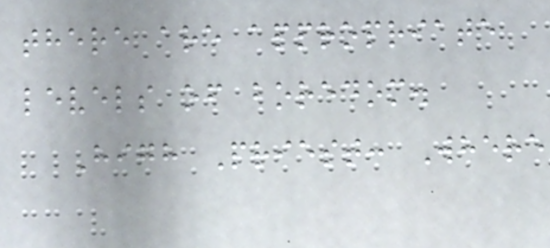there are appropriate
levels of boredom.
High Priest: Where
